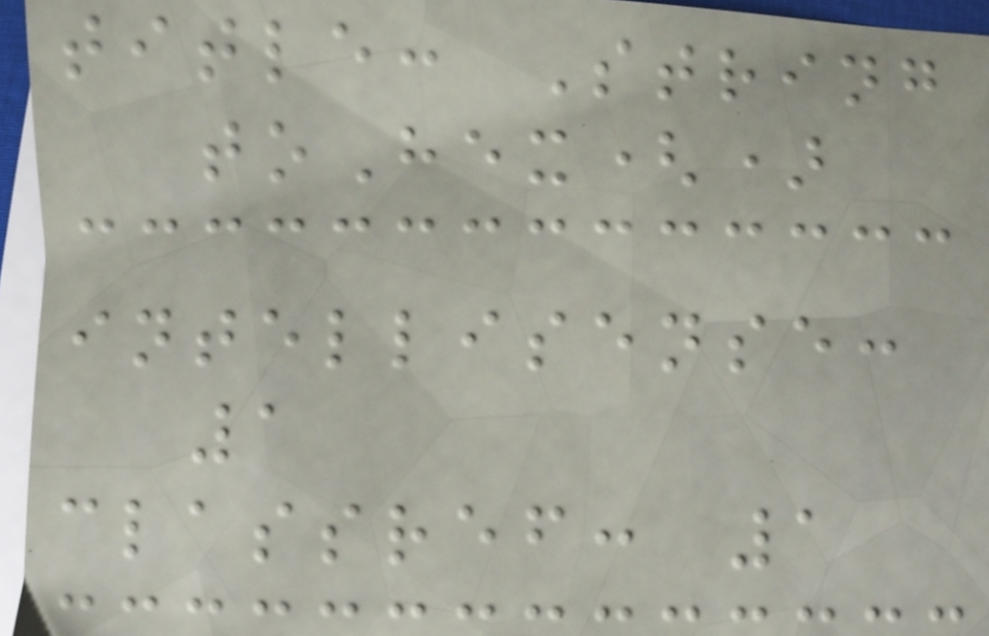title: String
toHex()
intellisense:
1
classref: 1
